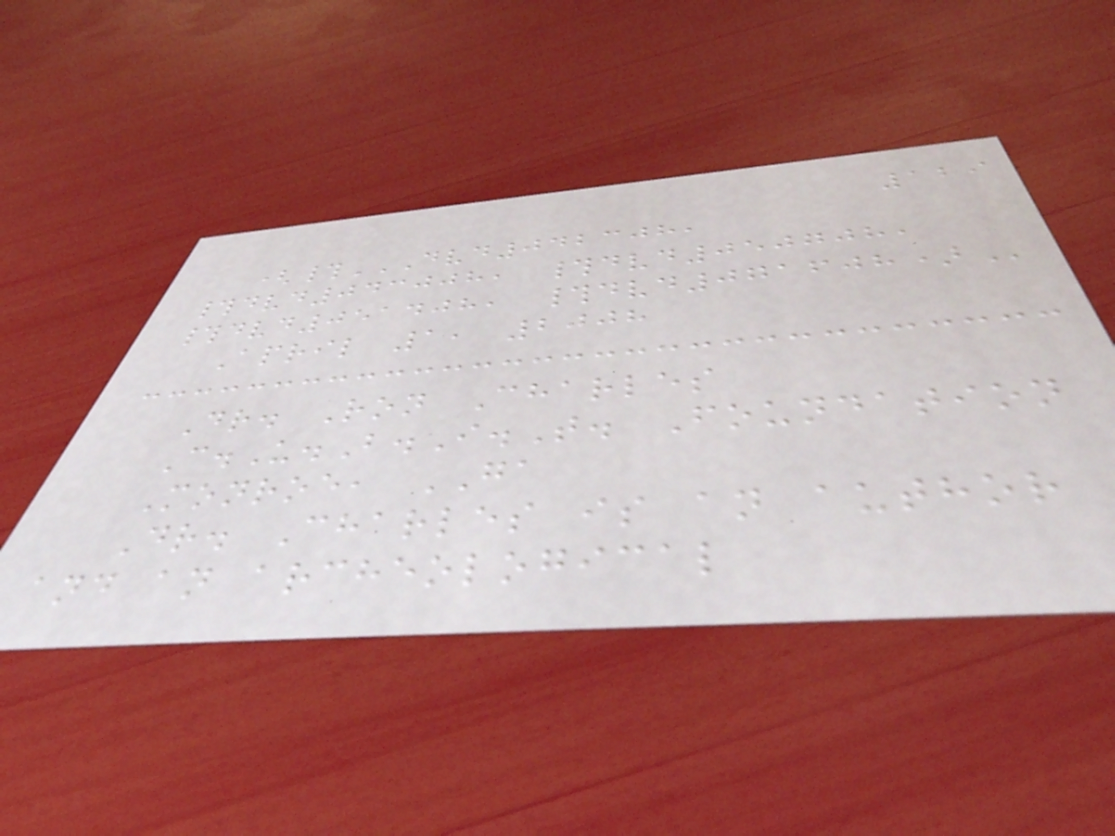129
(#DVD042308,
#DVD043008, #DVD050708,
#DVD051408, #DVD071608)
April 1, 2008
Dr. Ron Charles
C.U.B.I.T. Foundation
Monroe, GA
Dr. Charles is an author
and an archeological
